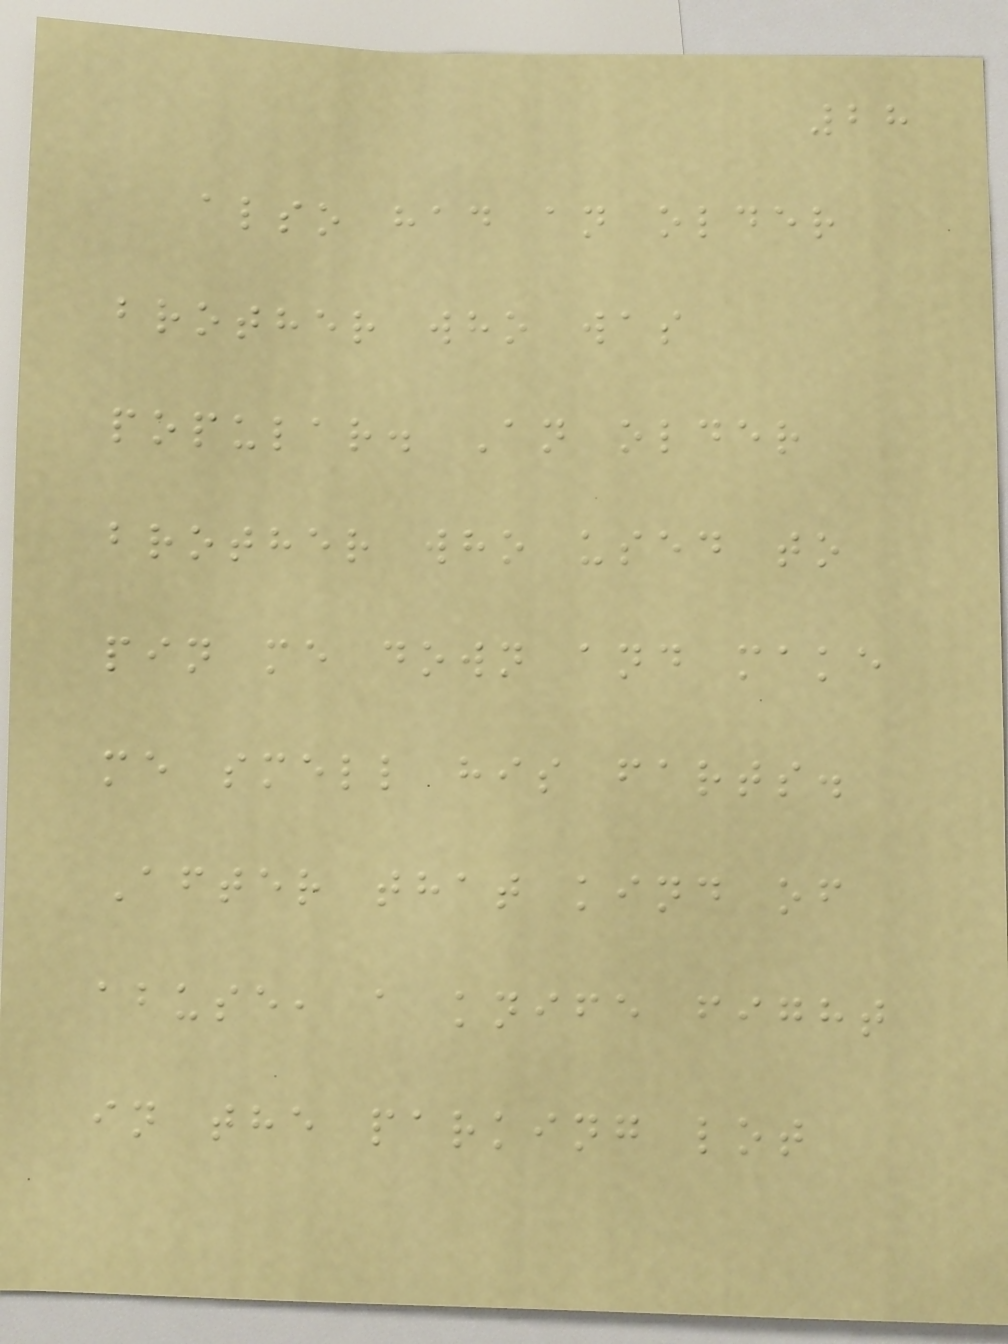28
also had an older
brother who was
popular. An older
brother who used to
pin me down and make
me smell his farts.
After that kind of
abuse, a knife fight
in the parking lot
